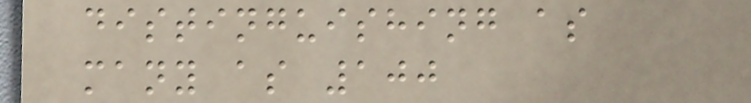distinguishing as
many as 100
